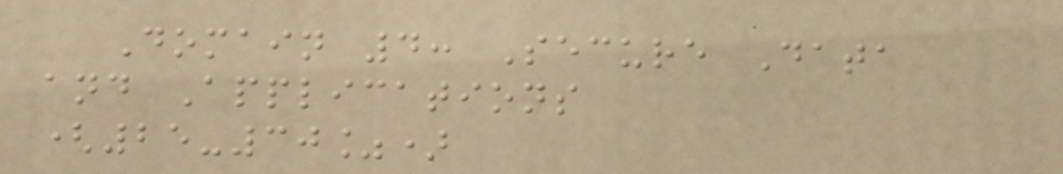Domain 4: Secure Data
and Applications
(25-30%)
